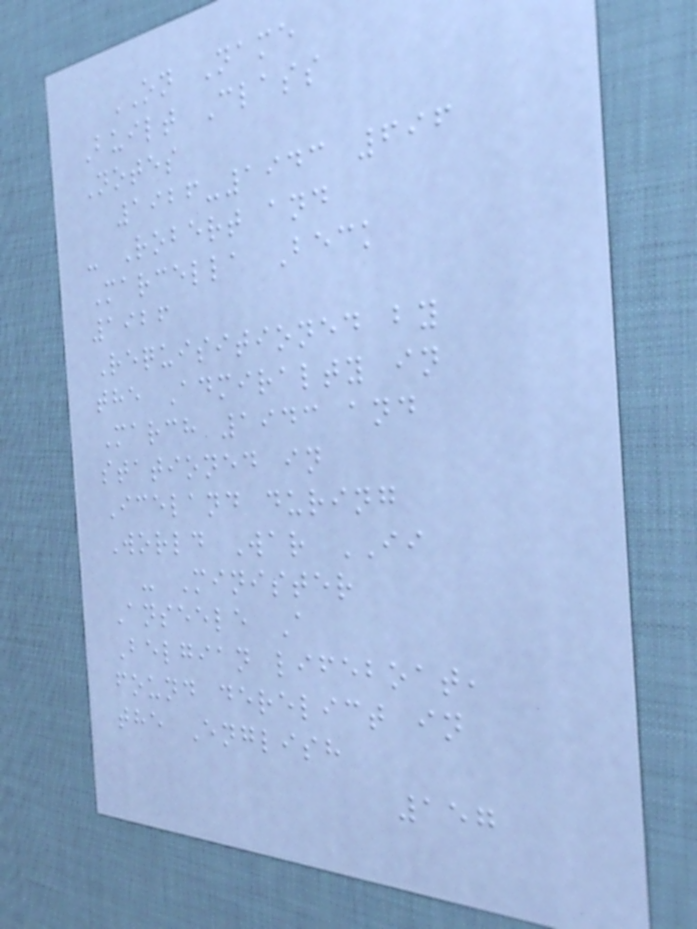ON Name
Built Class
Notes
1926-1943 696
- Robert and
Marcella Beck
1926
Requisitioned by
the Admiralty in
March 1943 and
stationed in
Iceland during
World War II
- Minister
Anseele A
Belgian lifeboat,
found derelict in
the English
157
